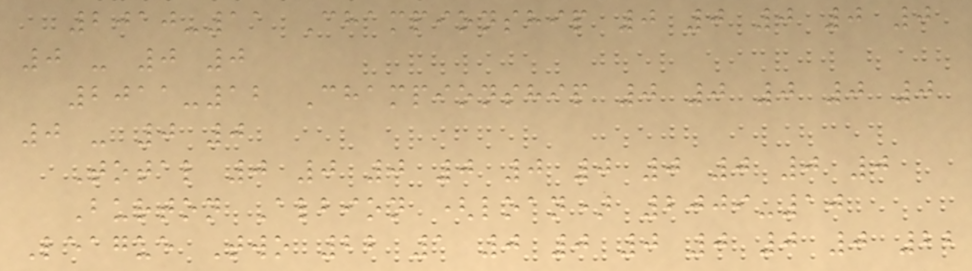2010-11 Championship 0 0 0 0 0
0 - 0 0
2011-12 Championship 0 0 0 0 0
0 - 0 0
Total 0 0 0 0 0 0 0 0 0 0
Burton Albion (loan) 2009-10
League Two 22 1 0 0 0 0 0 0 22
